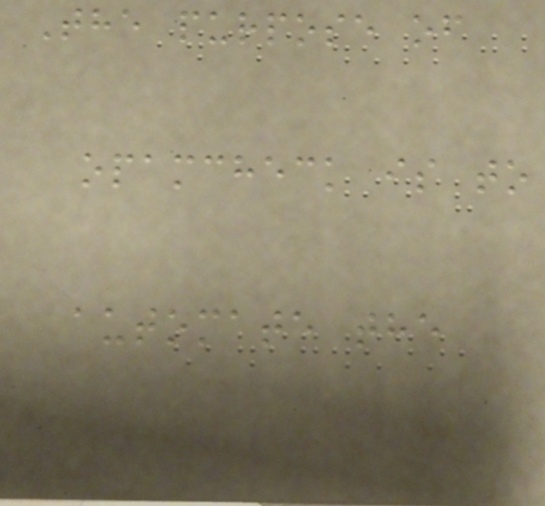The purpose of
opamcheck is to
automate the
